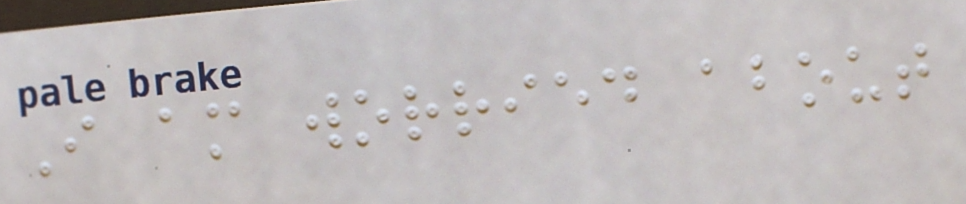I am worried about
